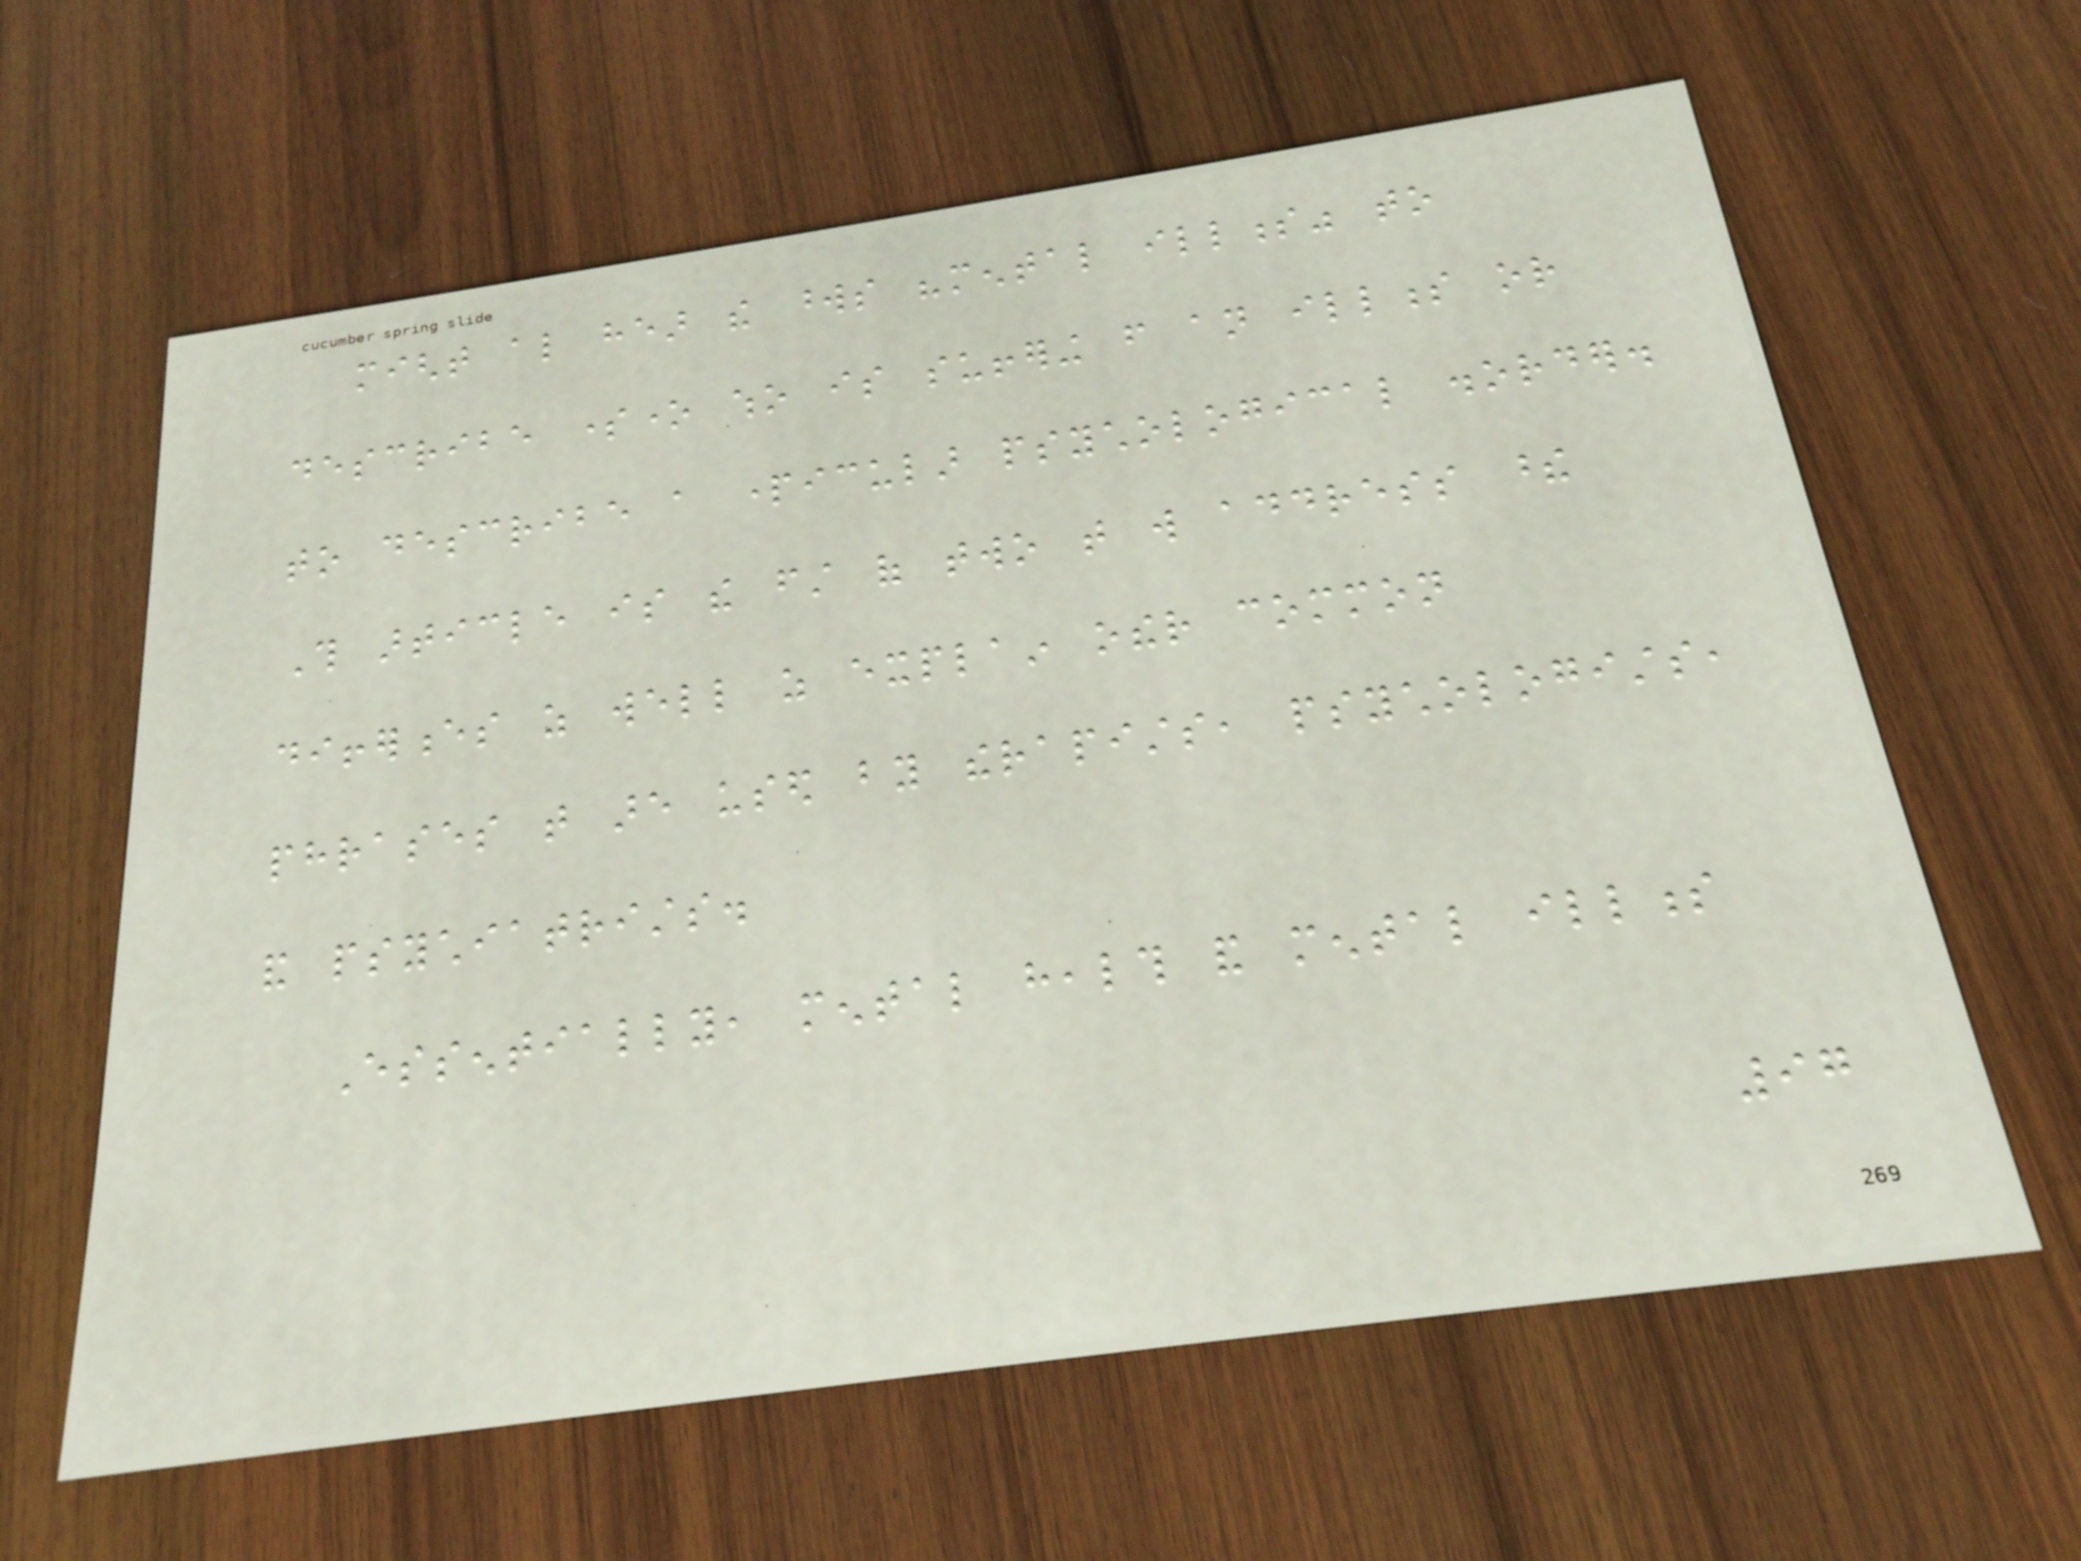might also hear the words "mental illness" to
describe someone who is suffering from an illness or
to describe a particular psychological disorder.
This article is the first of two that will address these
differences as well as explain other common
phrases that are used by therapists, psychologists,
and psychiatrists.
Essentially, mental health and mental illness
97
